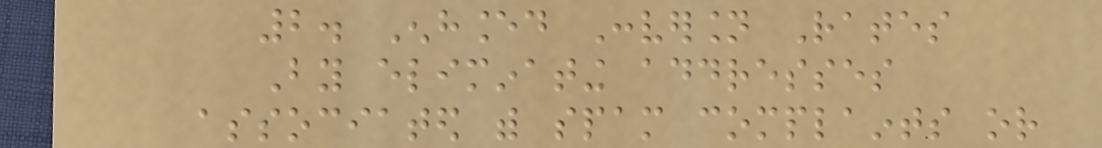2. Enhanced Conversion Rates
By eliminating addresses
associated with spam complaints or
